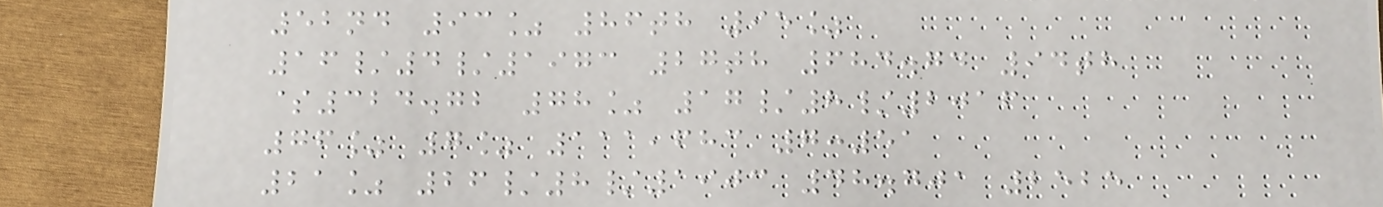52nd 93% 86th 95%
16/4/1973 27th 684.74 94th
$324.72 78% 17/8/2016
76% 7% 111,683 7:51
21% 26/8/1903 48.701 2525
